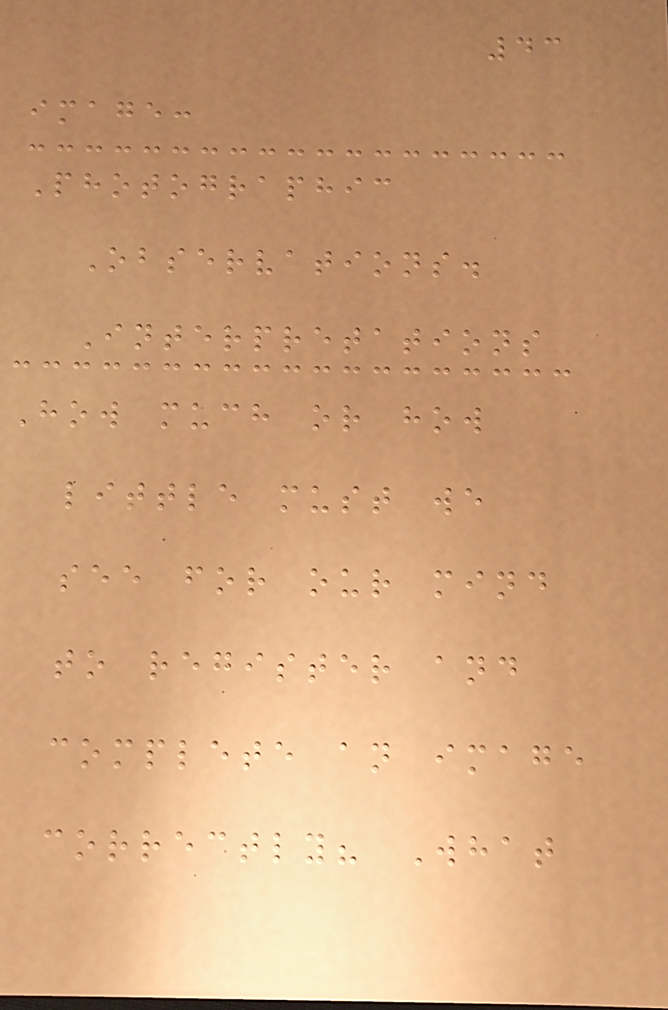43
image:
Photographic
Observations.
Interpretations
How much or how
little must we
see for our mind
to register and
complete an image
correctly? What
